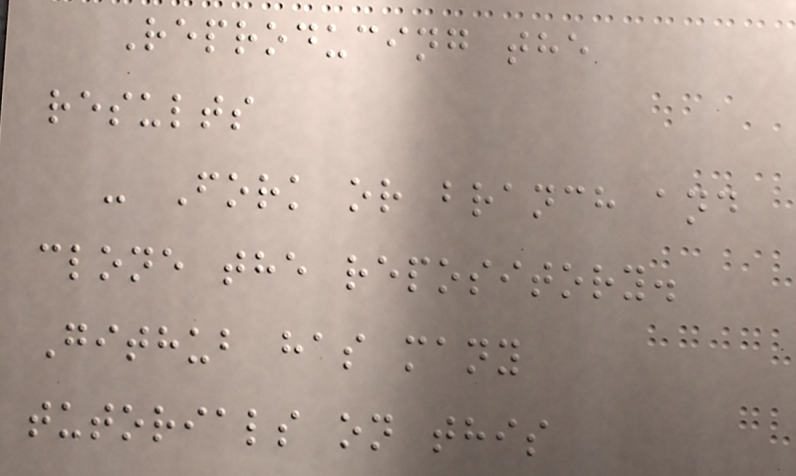Reproducing the
results
- Fork or branch and
clone the repository.
Github has many
tutorials on this
